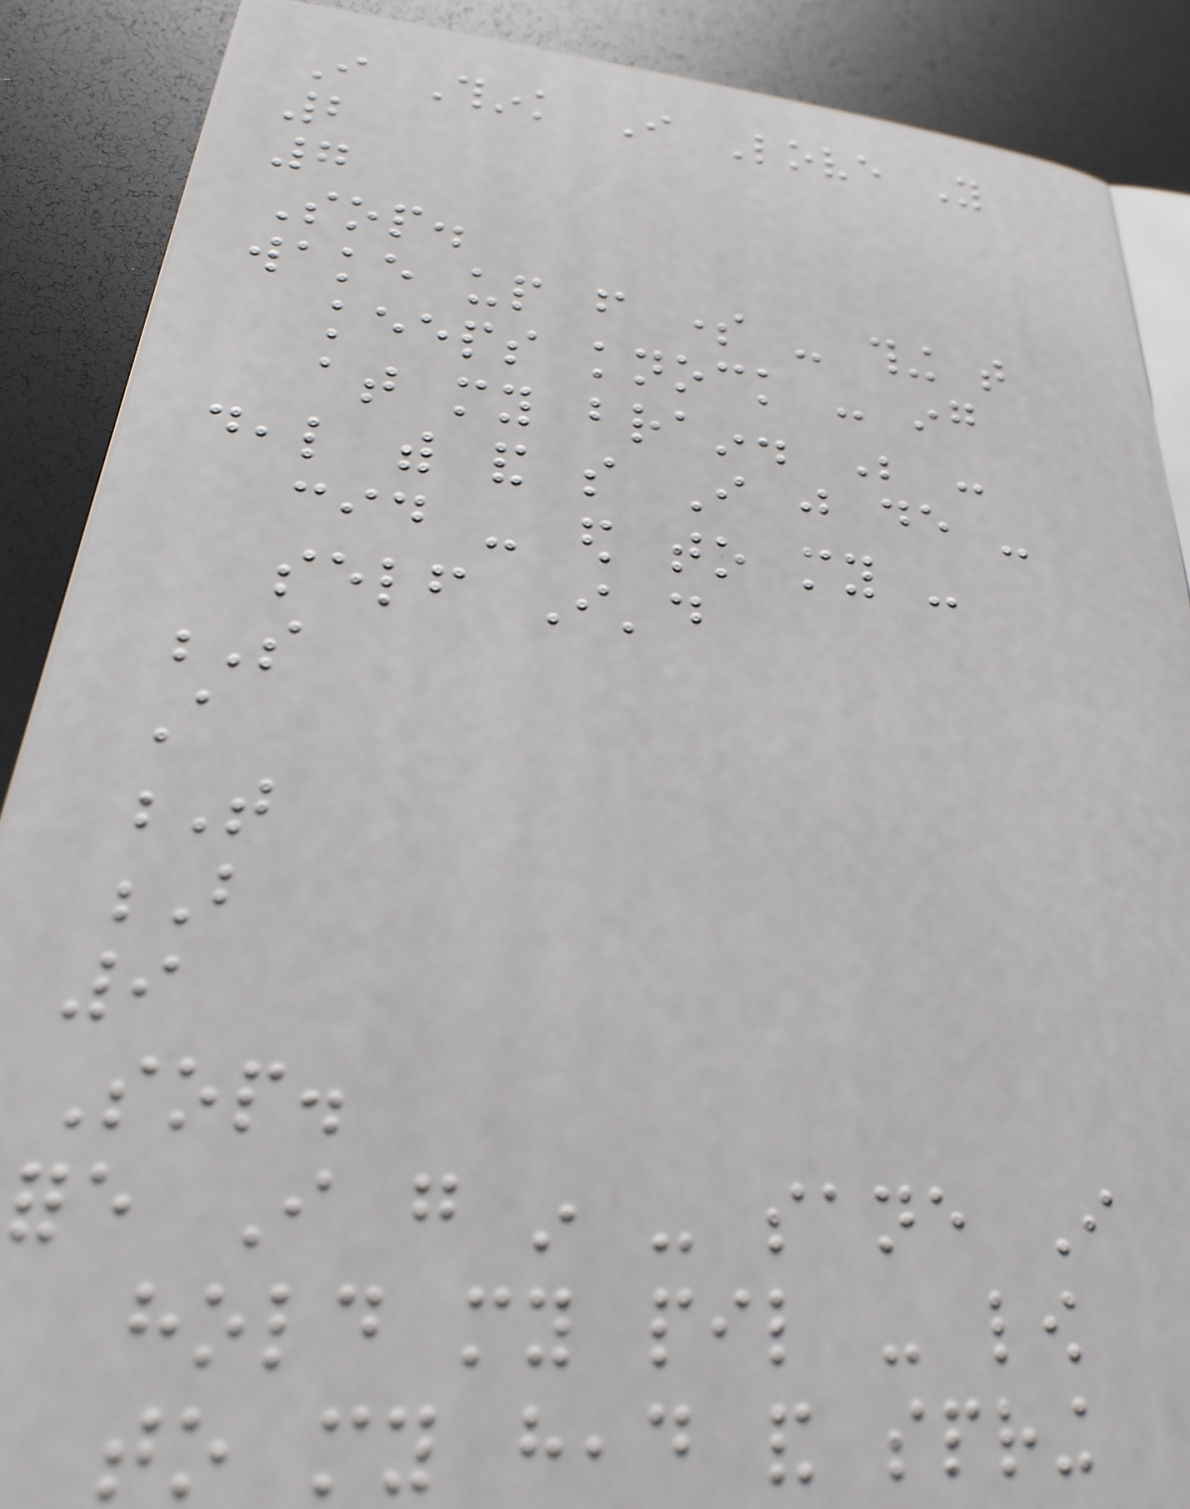I Think I Love You
2
7
Sop.
wake up from some - thing that
keeps knock - ing
at my brain. Be -
deal with and so I just de -
cid - ed to my -
self I'd
S
A
T
B
9
Sop.
fore I go in - sane I
hold my pil - low
to my head and spring
